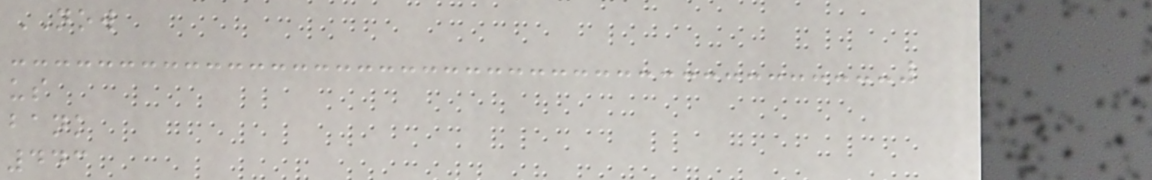NOW
us
bank
443
